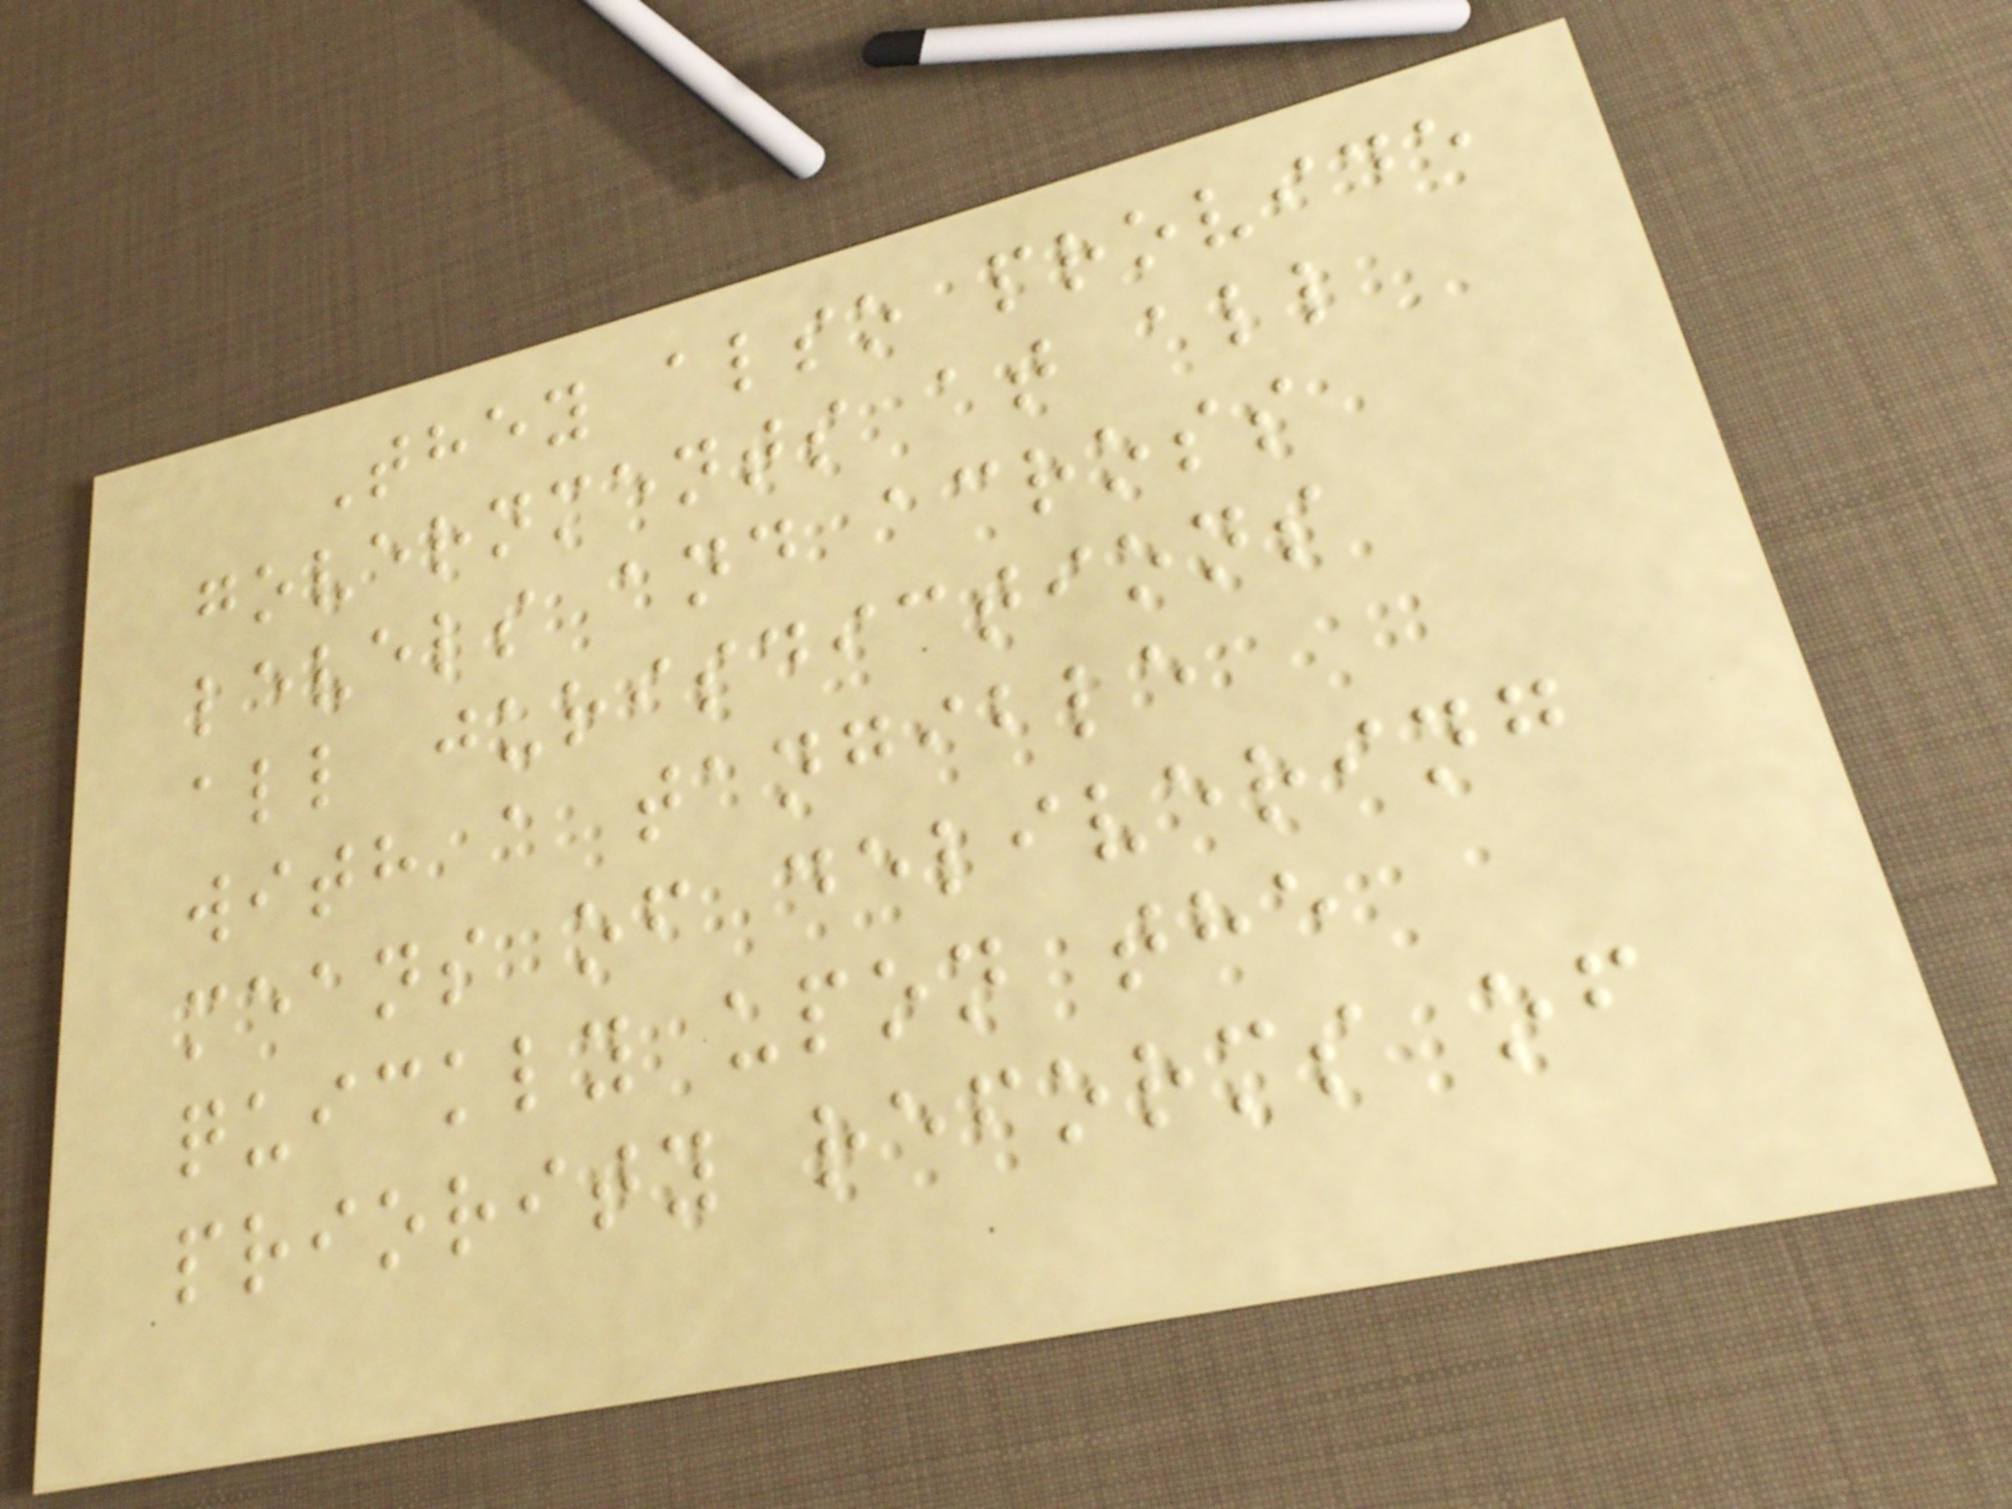They also provide
governments at all
levels and across
all jurisdictions
with a tangible
means of delivering
quickly upon the
priority reforms of
